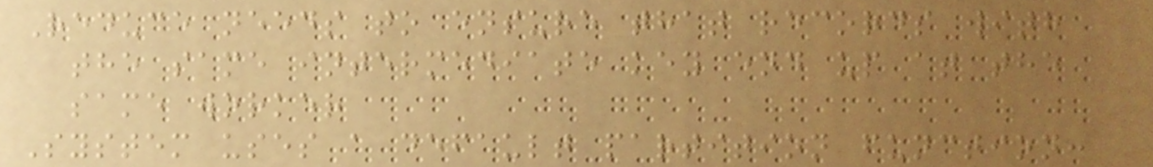Reduce needs to ensure that records with
the same intermediate key end up at the
same worker
System uses a default partition function:
